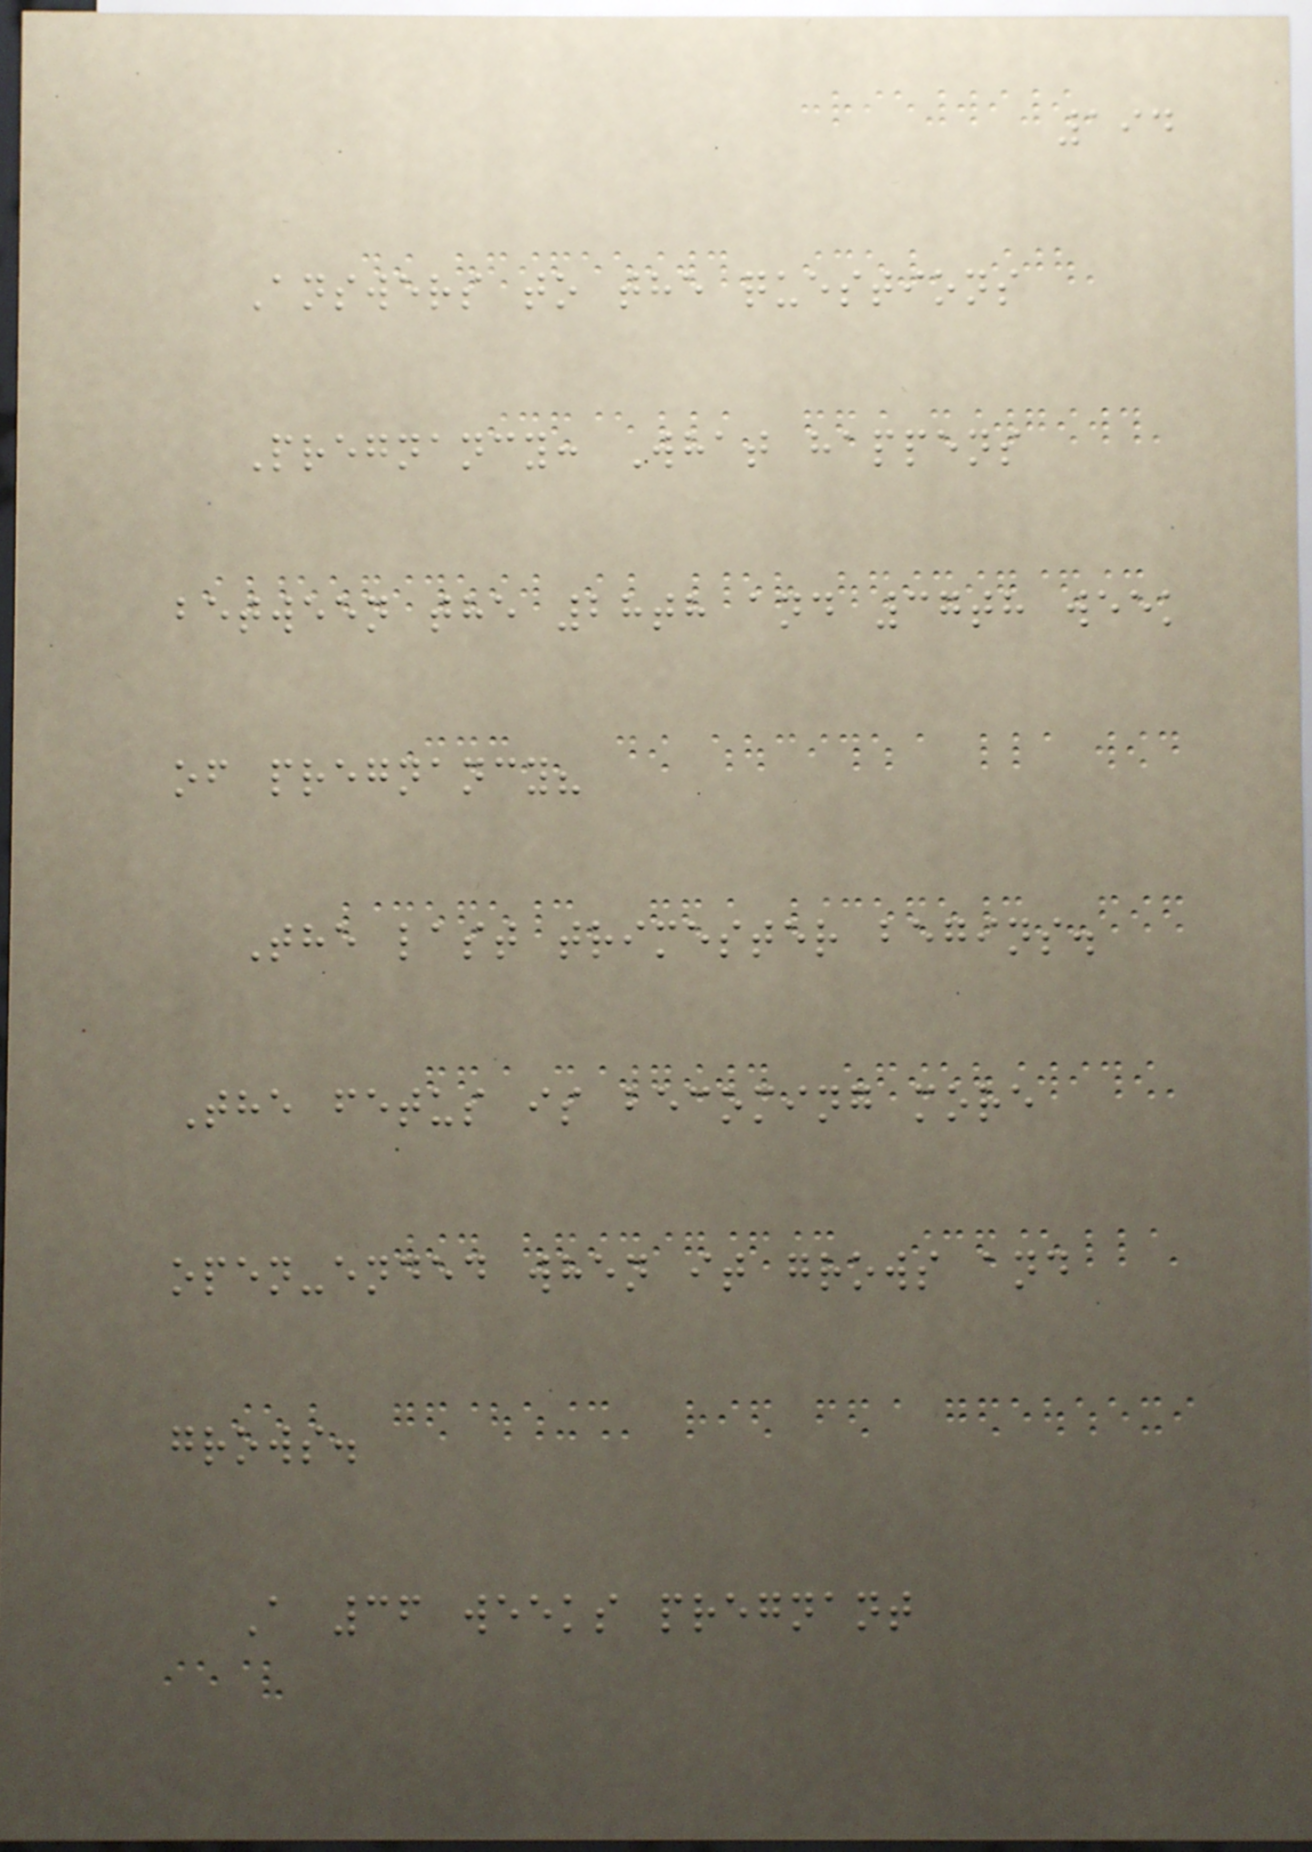194
Answers to the questions
Pregnancy: What happens
between the 28th and 37th week
of pregnancy?
The last trimester begins.
The fetus is becoming more
open-ended when it grows and
grows.
A 36 weeks pregnant
